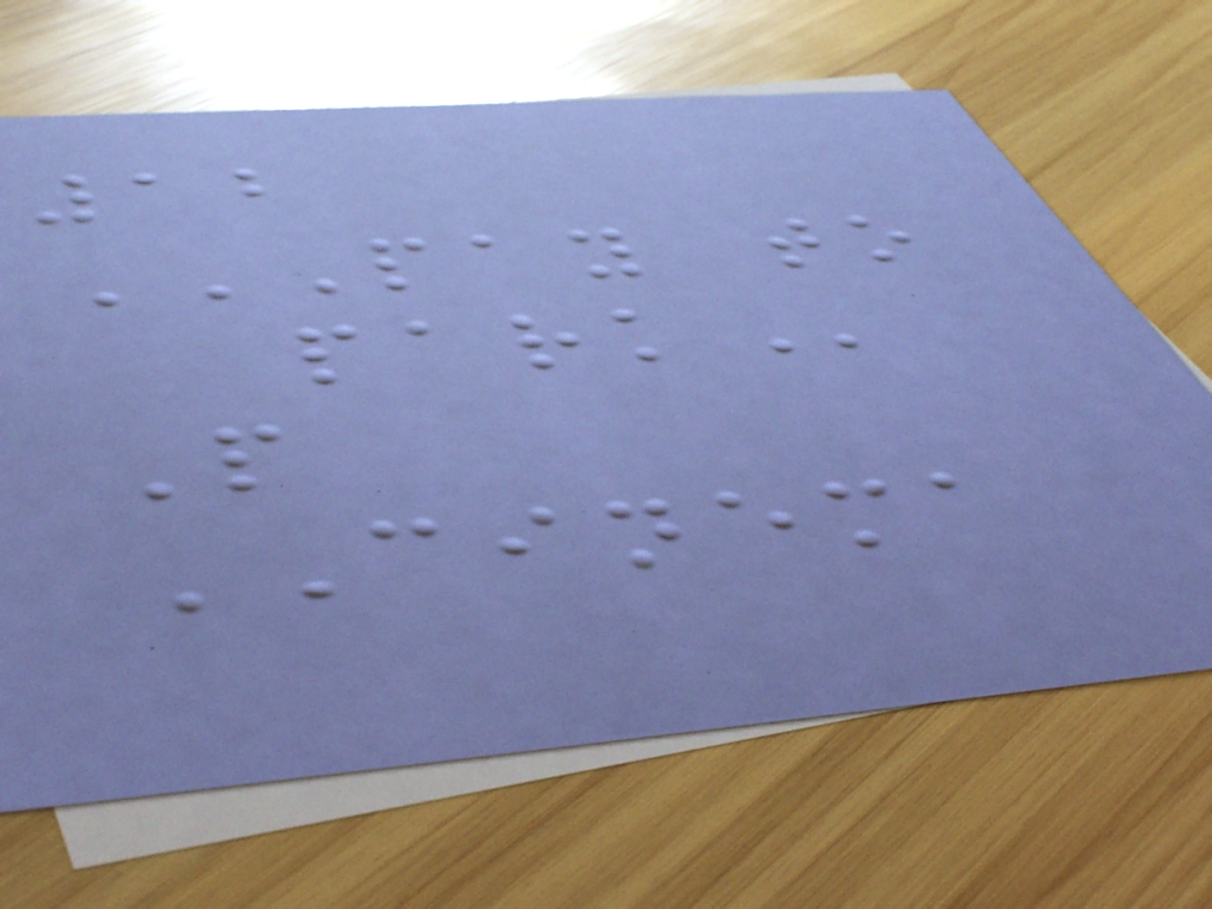12
PAY TO
PARK
P
CINEMA
